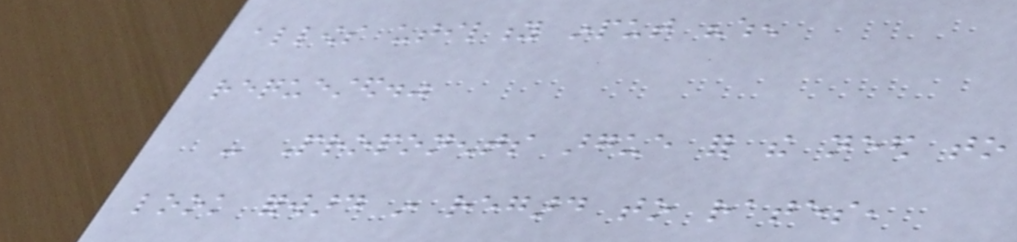allows utility input "when
requested."
- Proponents argue for the need to
look forward in regard to rates,
